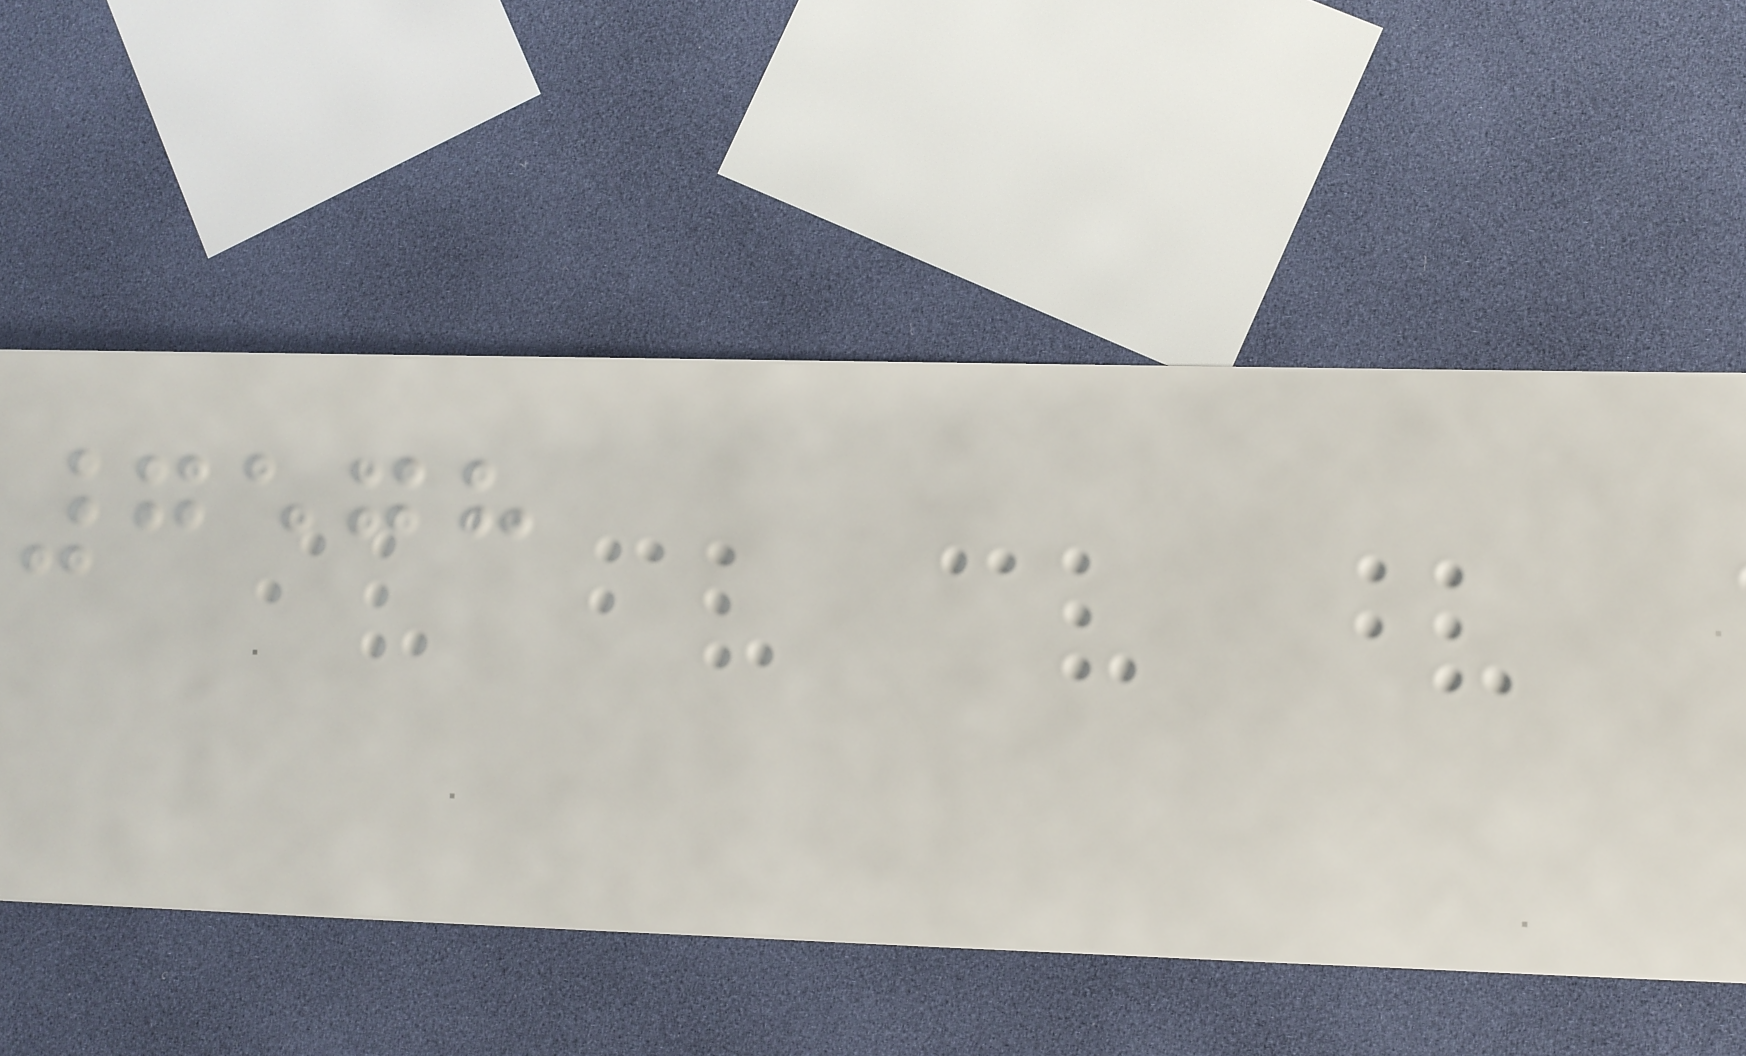7578
